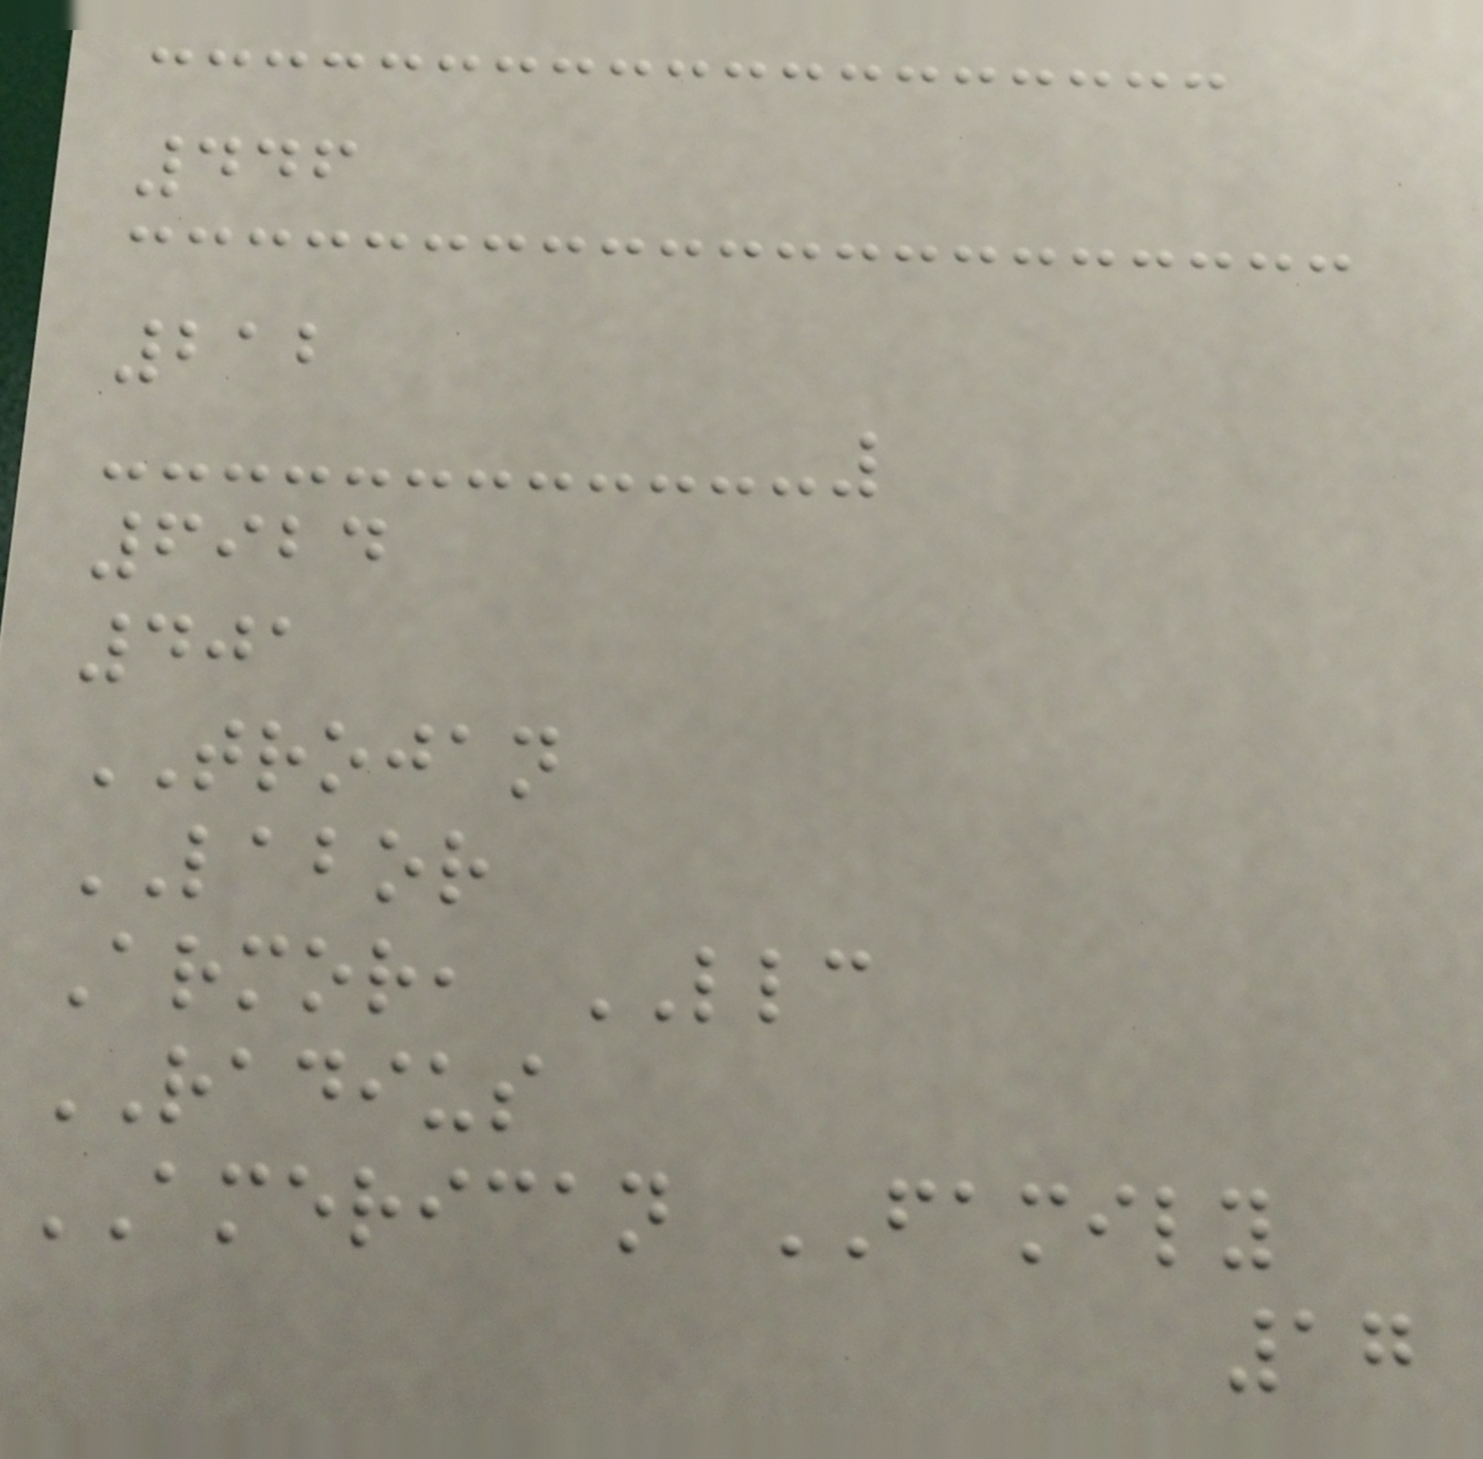446
212
6924
401
TROJAN
LABOR
Armor, LLC
RADIUS
AMERICAN FAMILY
17
